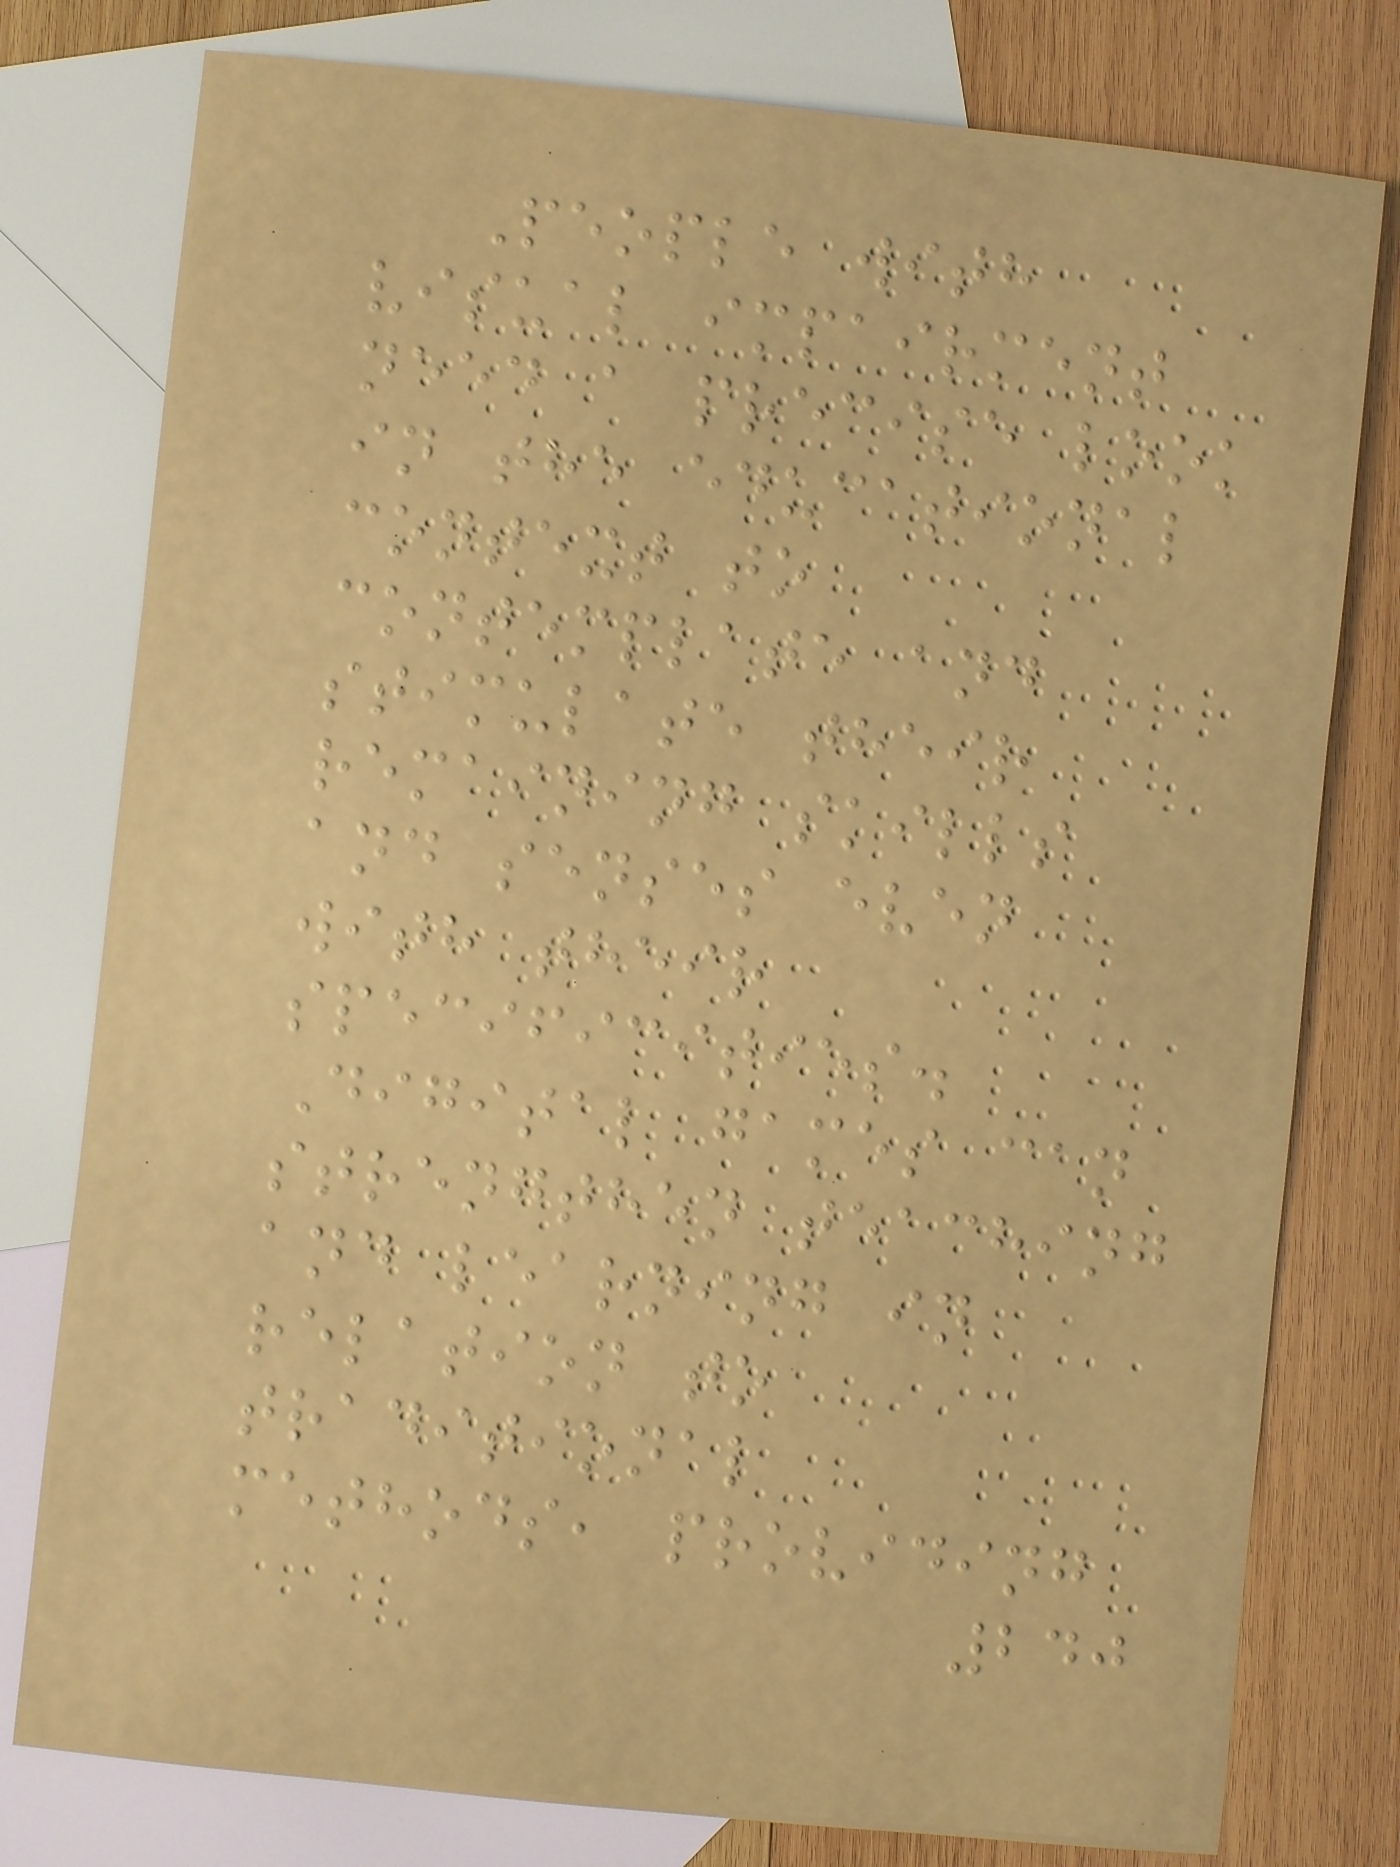People with
visual impairment
need a precise look
in the educational
context to
contemplate and
stimulate their
remaining skills
and senses even
with their
specificities.
Digital games can
strengthen teaching
and learning in
relation to
traditional
methods, providing
240
